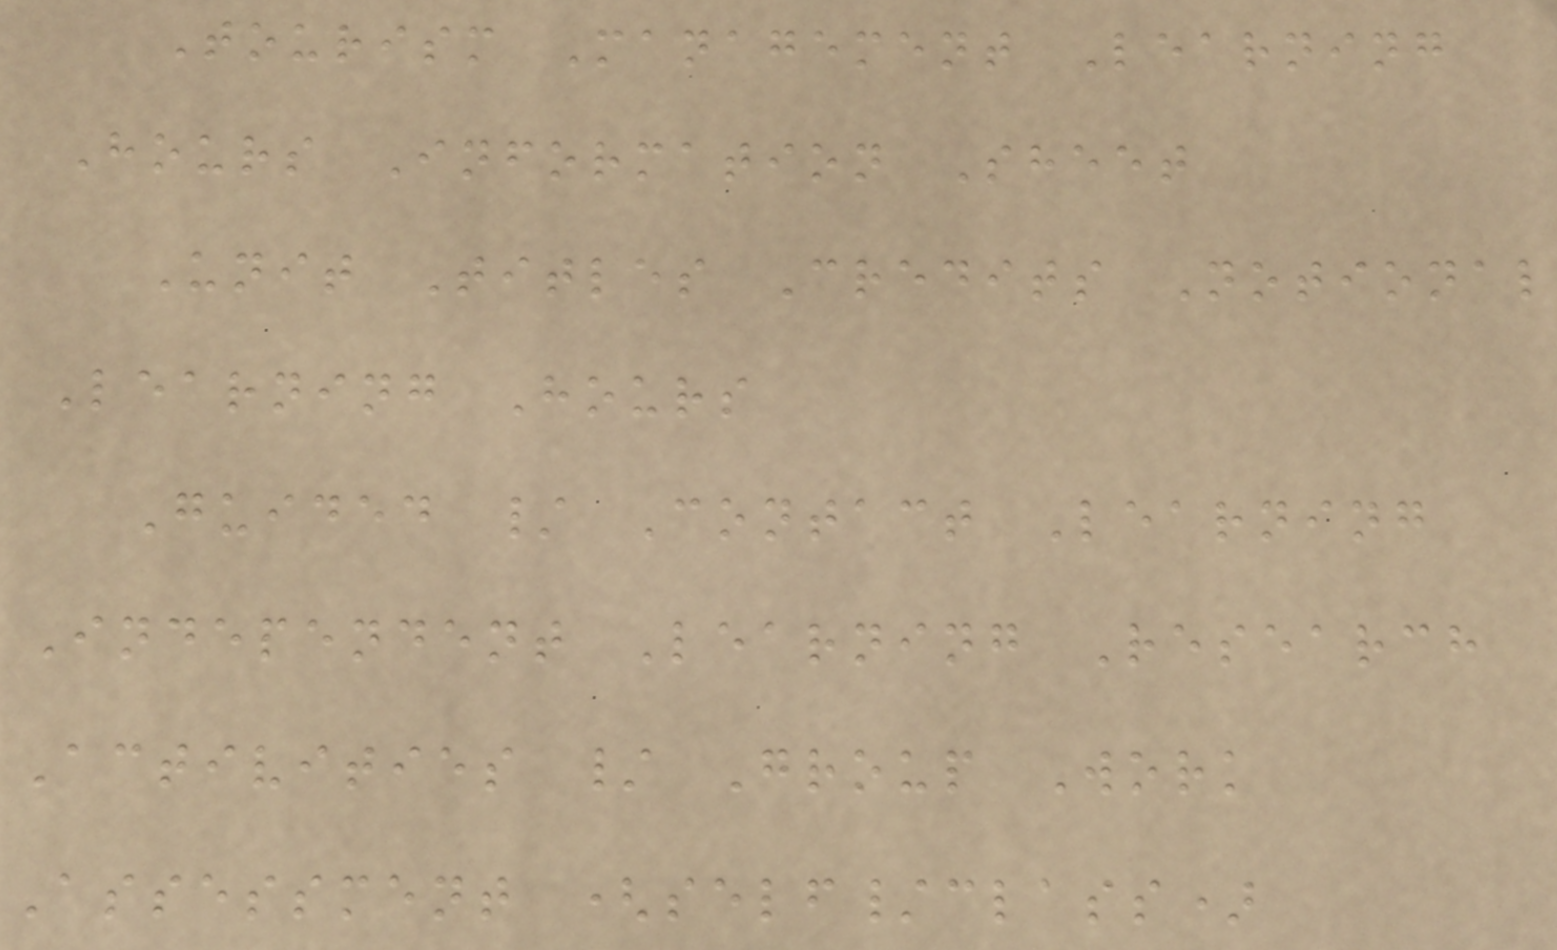Tourism Management Learning
Hours Information Sheet
Unit Titles Credits Notional
Learning Hours
Guided / Contact Learning
Independent Learning Research
Activities / Group Work
Assessment (self/class)
